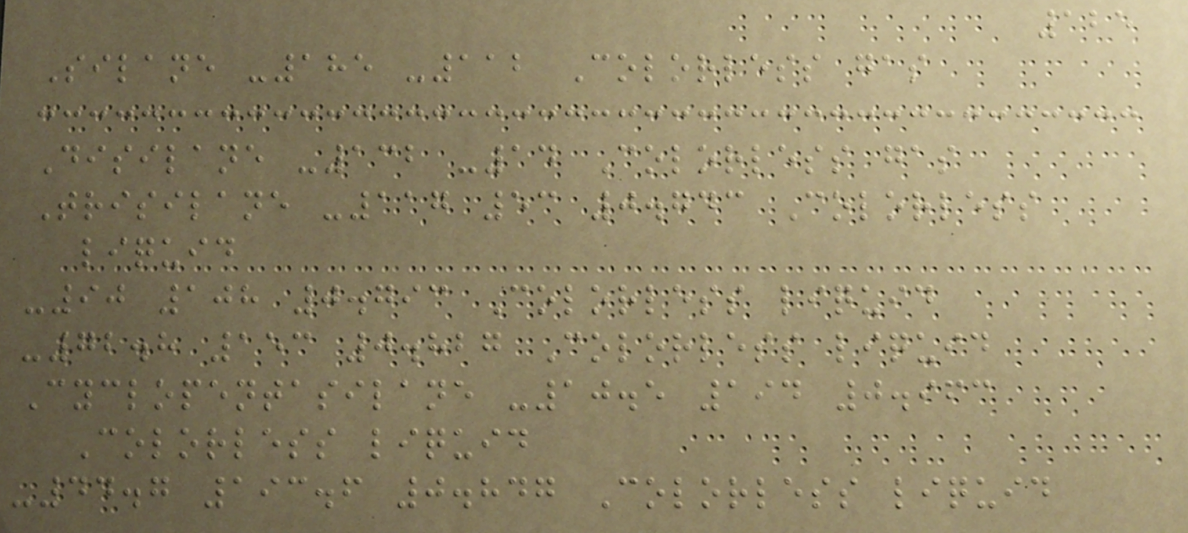125
Silane -185 -112 Colorless gas
Disilane -132 -14 Colorless gas
Trisilane -117 53 0.743 Colorless
liquid
-90 108 0.793 Colorless liquid
-72.8 153 0.827 Colorless liquid
Cyclopentasilane -10.5 194 0.963
Colorless liquid
-44.7 193.6 0.847 Colorless liquid
